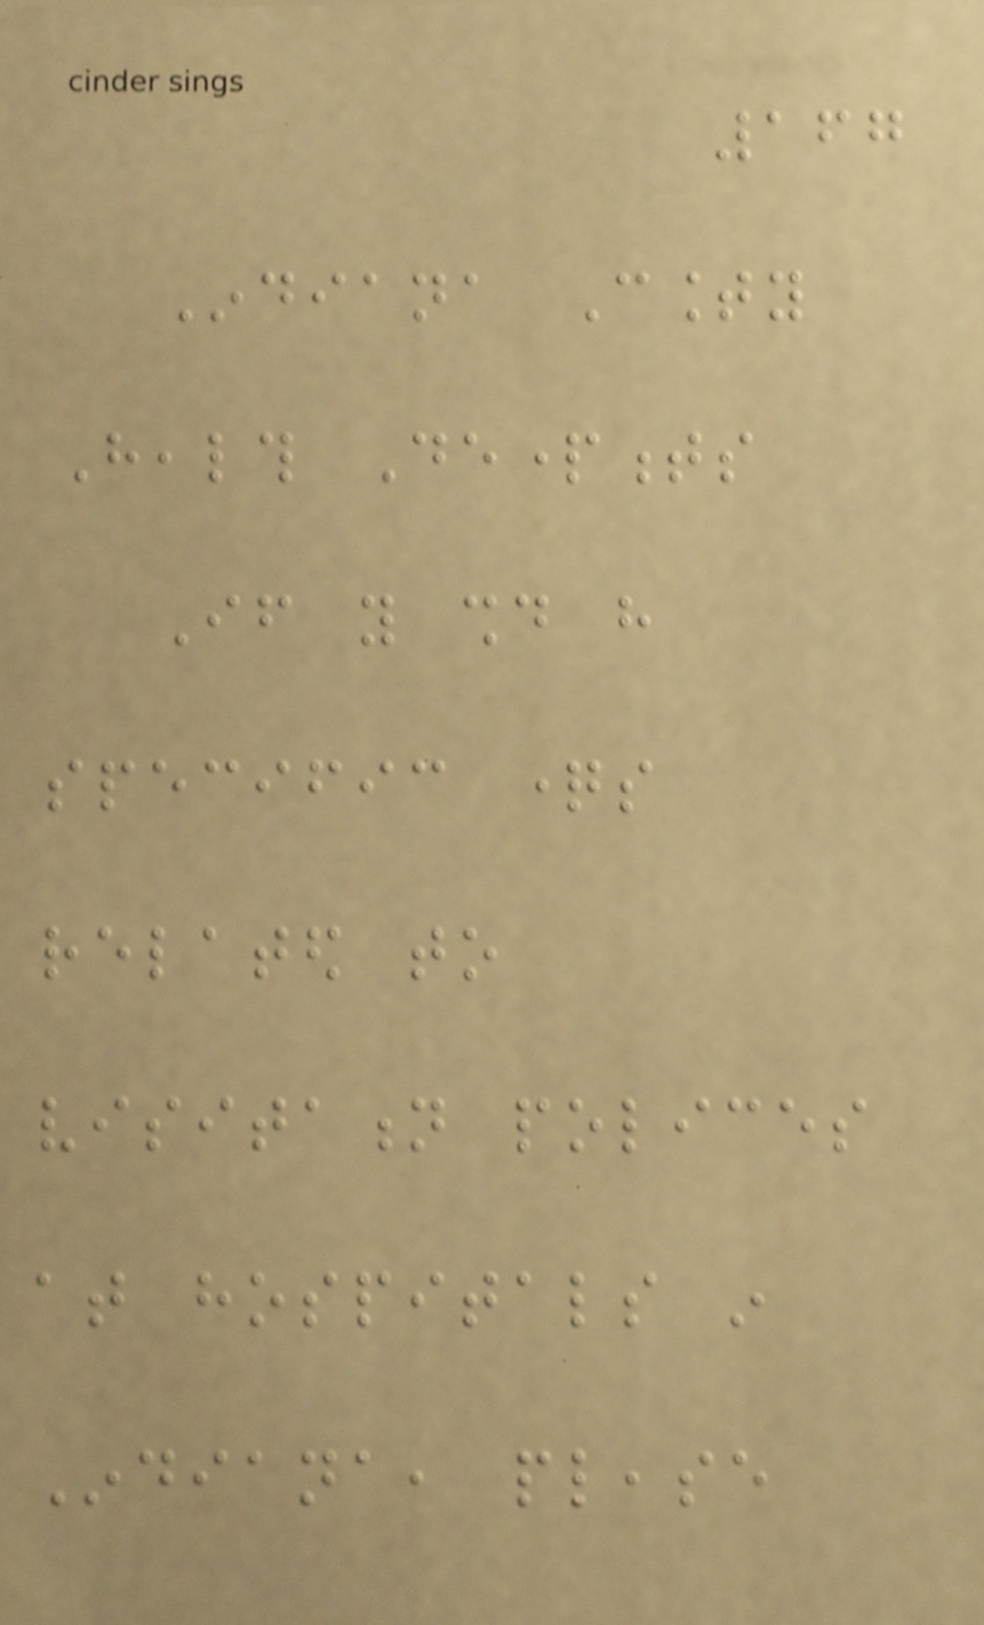167
Indiana County
Health Departments
If you should have
specific questions
related to
visitation polices
at hospitals in
Indiana, please
